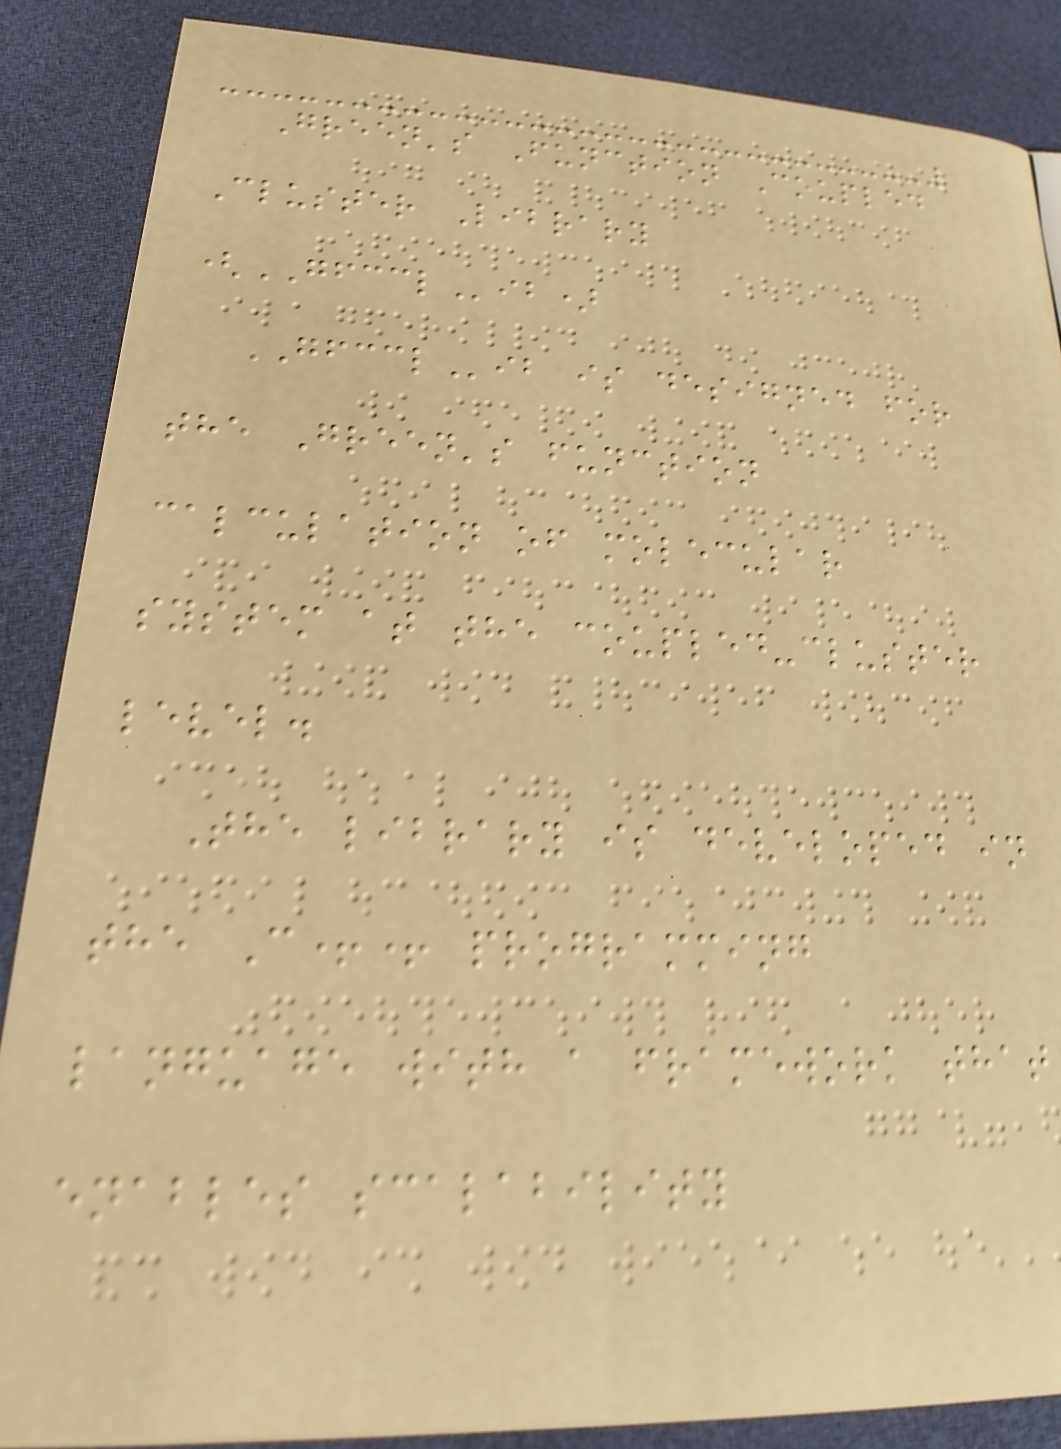Green's Function Coupled
Cluster Library
(GFCCLib)
GFCCLib is designed for
the Green's function
calculation of molecular
system at the coupled-cluster
level.
The library is developed in
the C++ programming
language with a framework that
enables scalability
